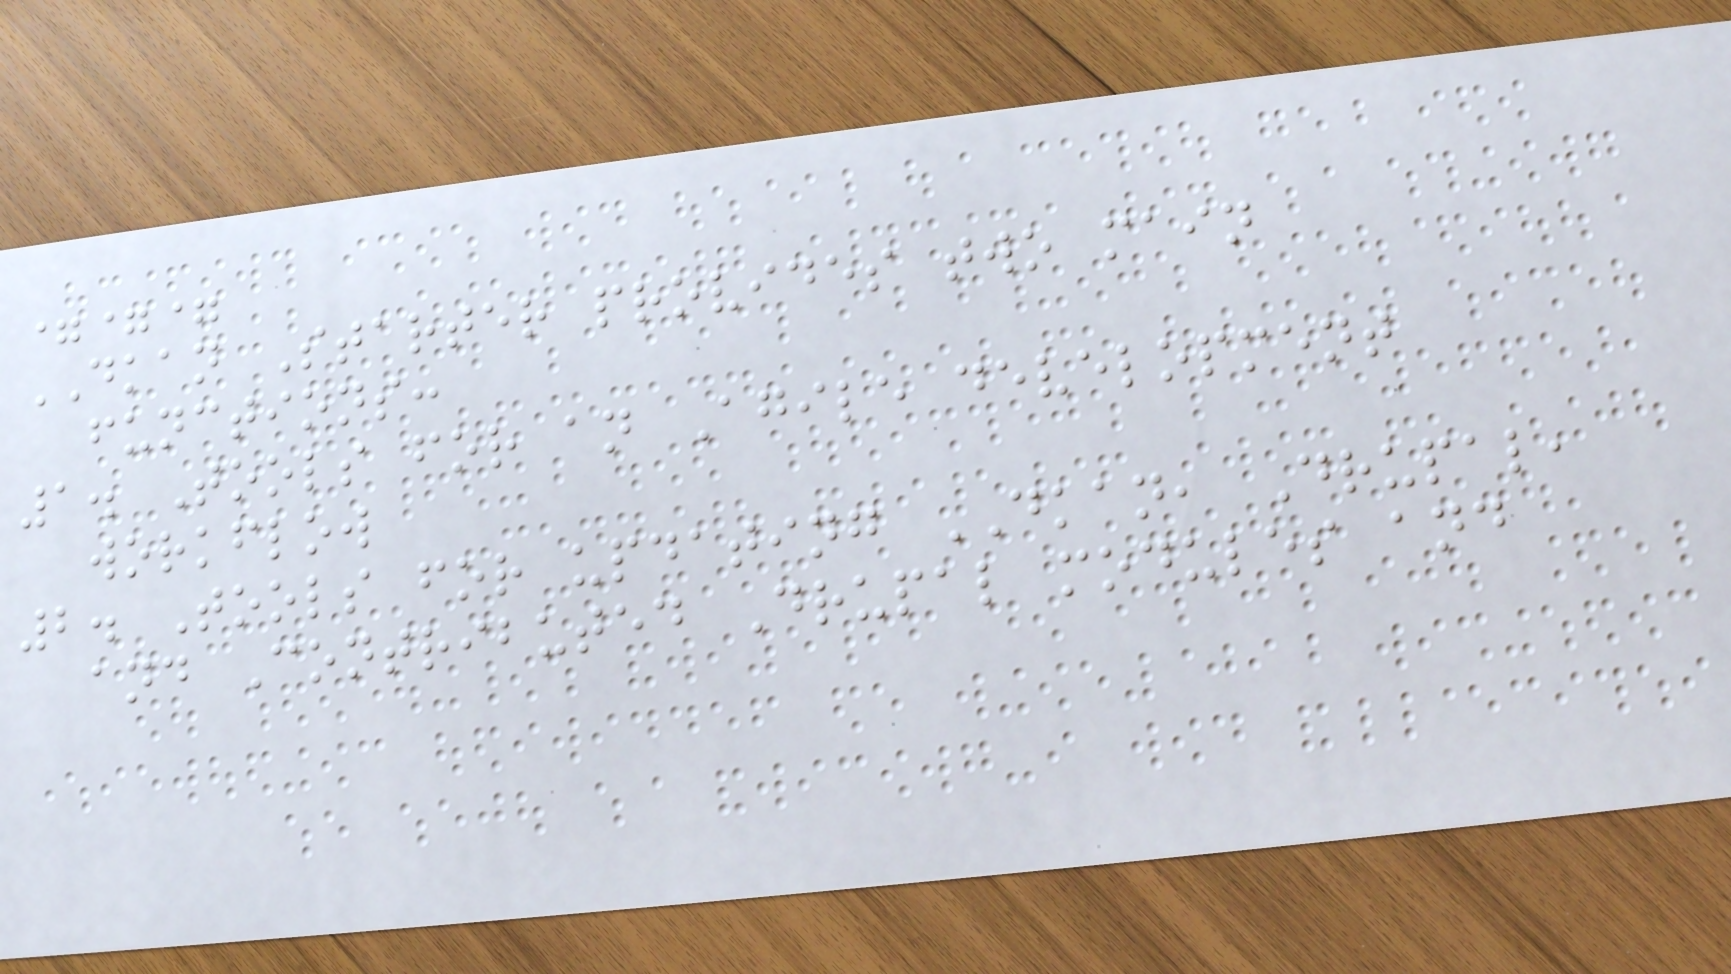===
DKAN Starter provides two main
functions:
1. Tools for an Agile development
workflow
2. Tools for updating DKAN, Drupal,
and Contributed Drupal modules and
